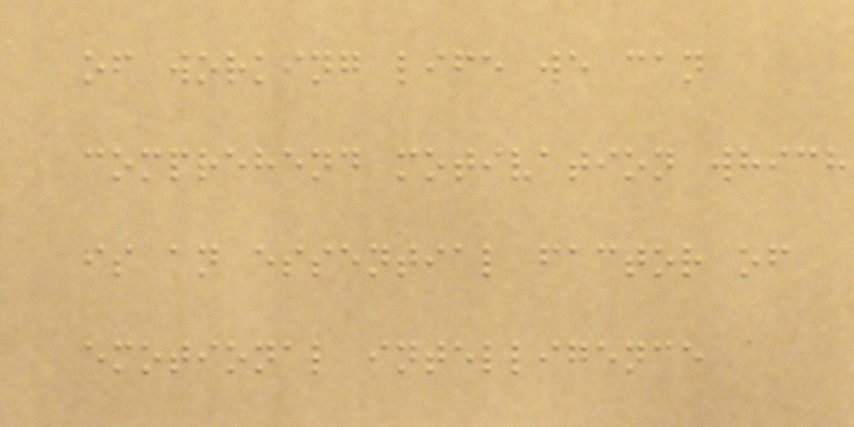of working life we can
comprehend motivation which
is an essential factor of
emotional intelligence
